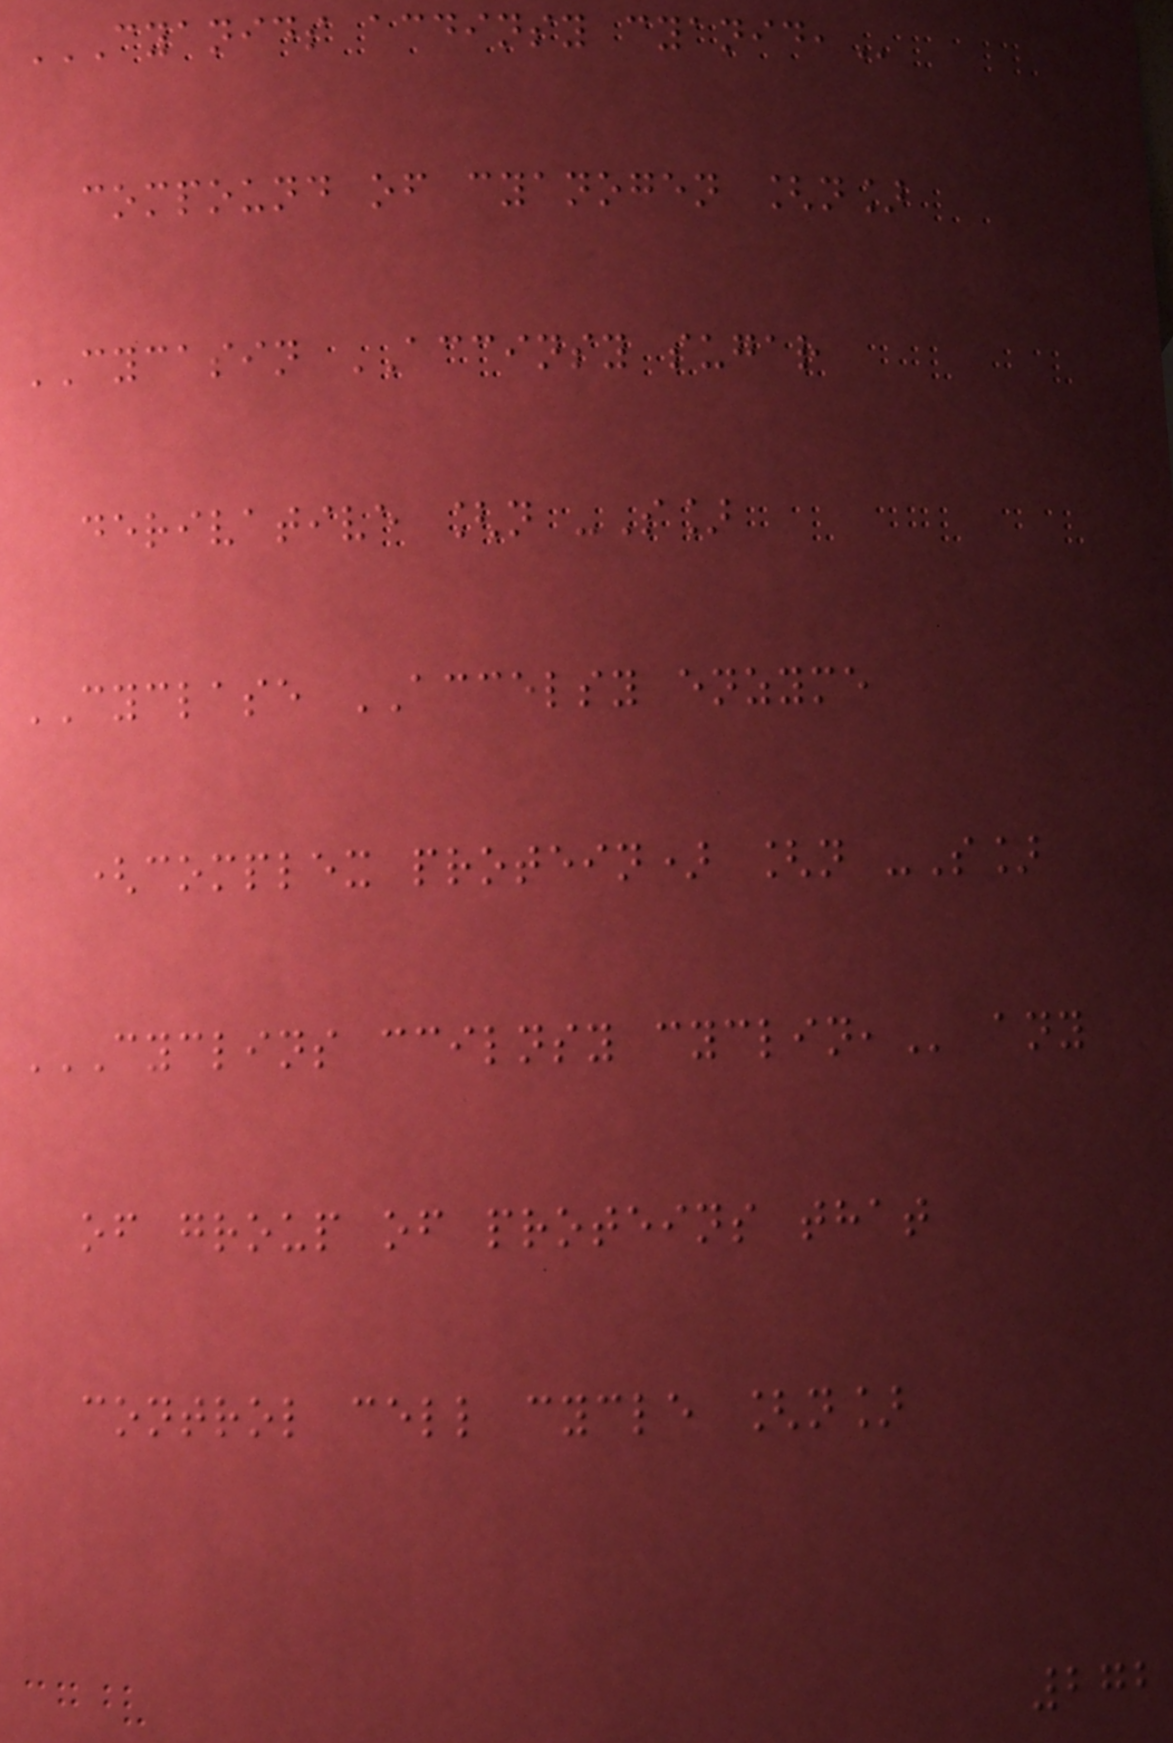CYANIDS ACDINSY CYANID,
compound of cyanogen [n]
CYCASIN ACCINSY sugar
derivative [n -S]
CYCLASE ACCELSY enzyme
(complex protein) [n -S]
CYCLINS CCILNSY CYCLIN, any
of group of proteins that
control cell cycle [n]
272
